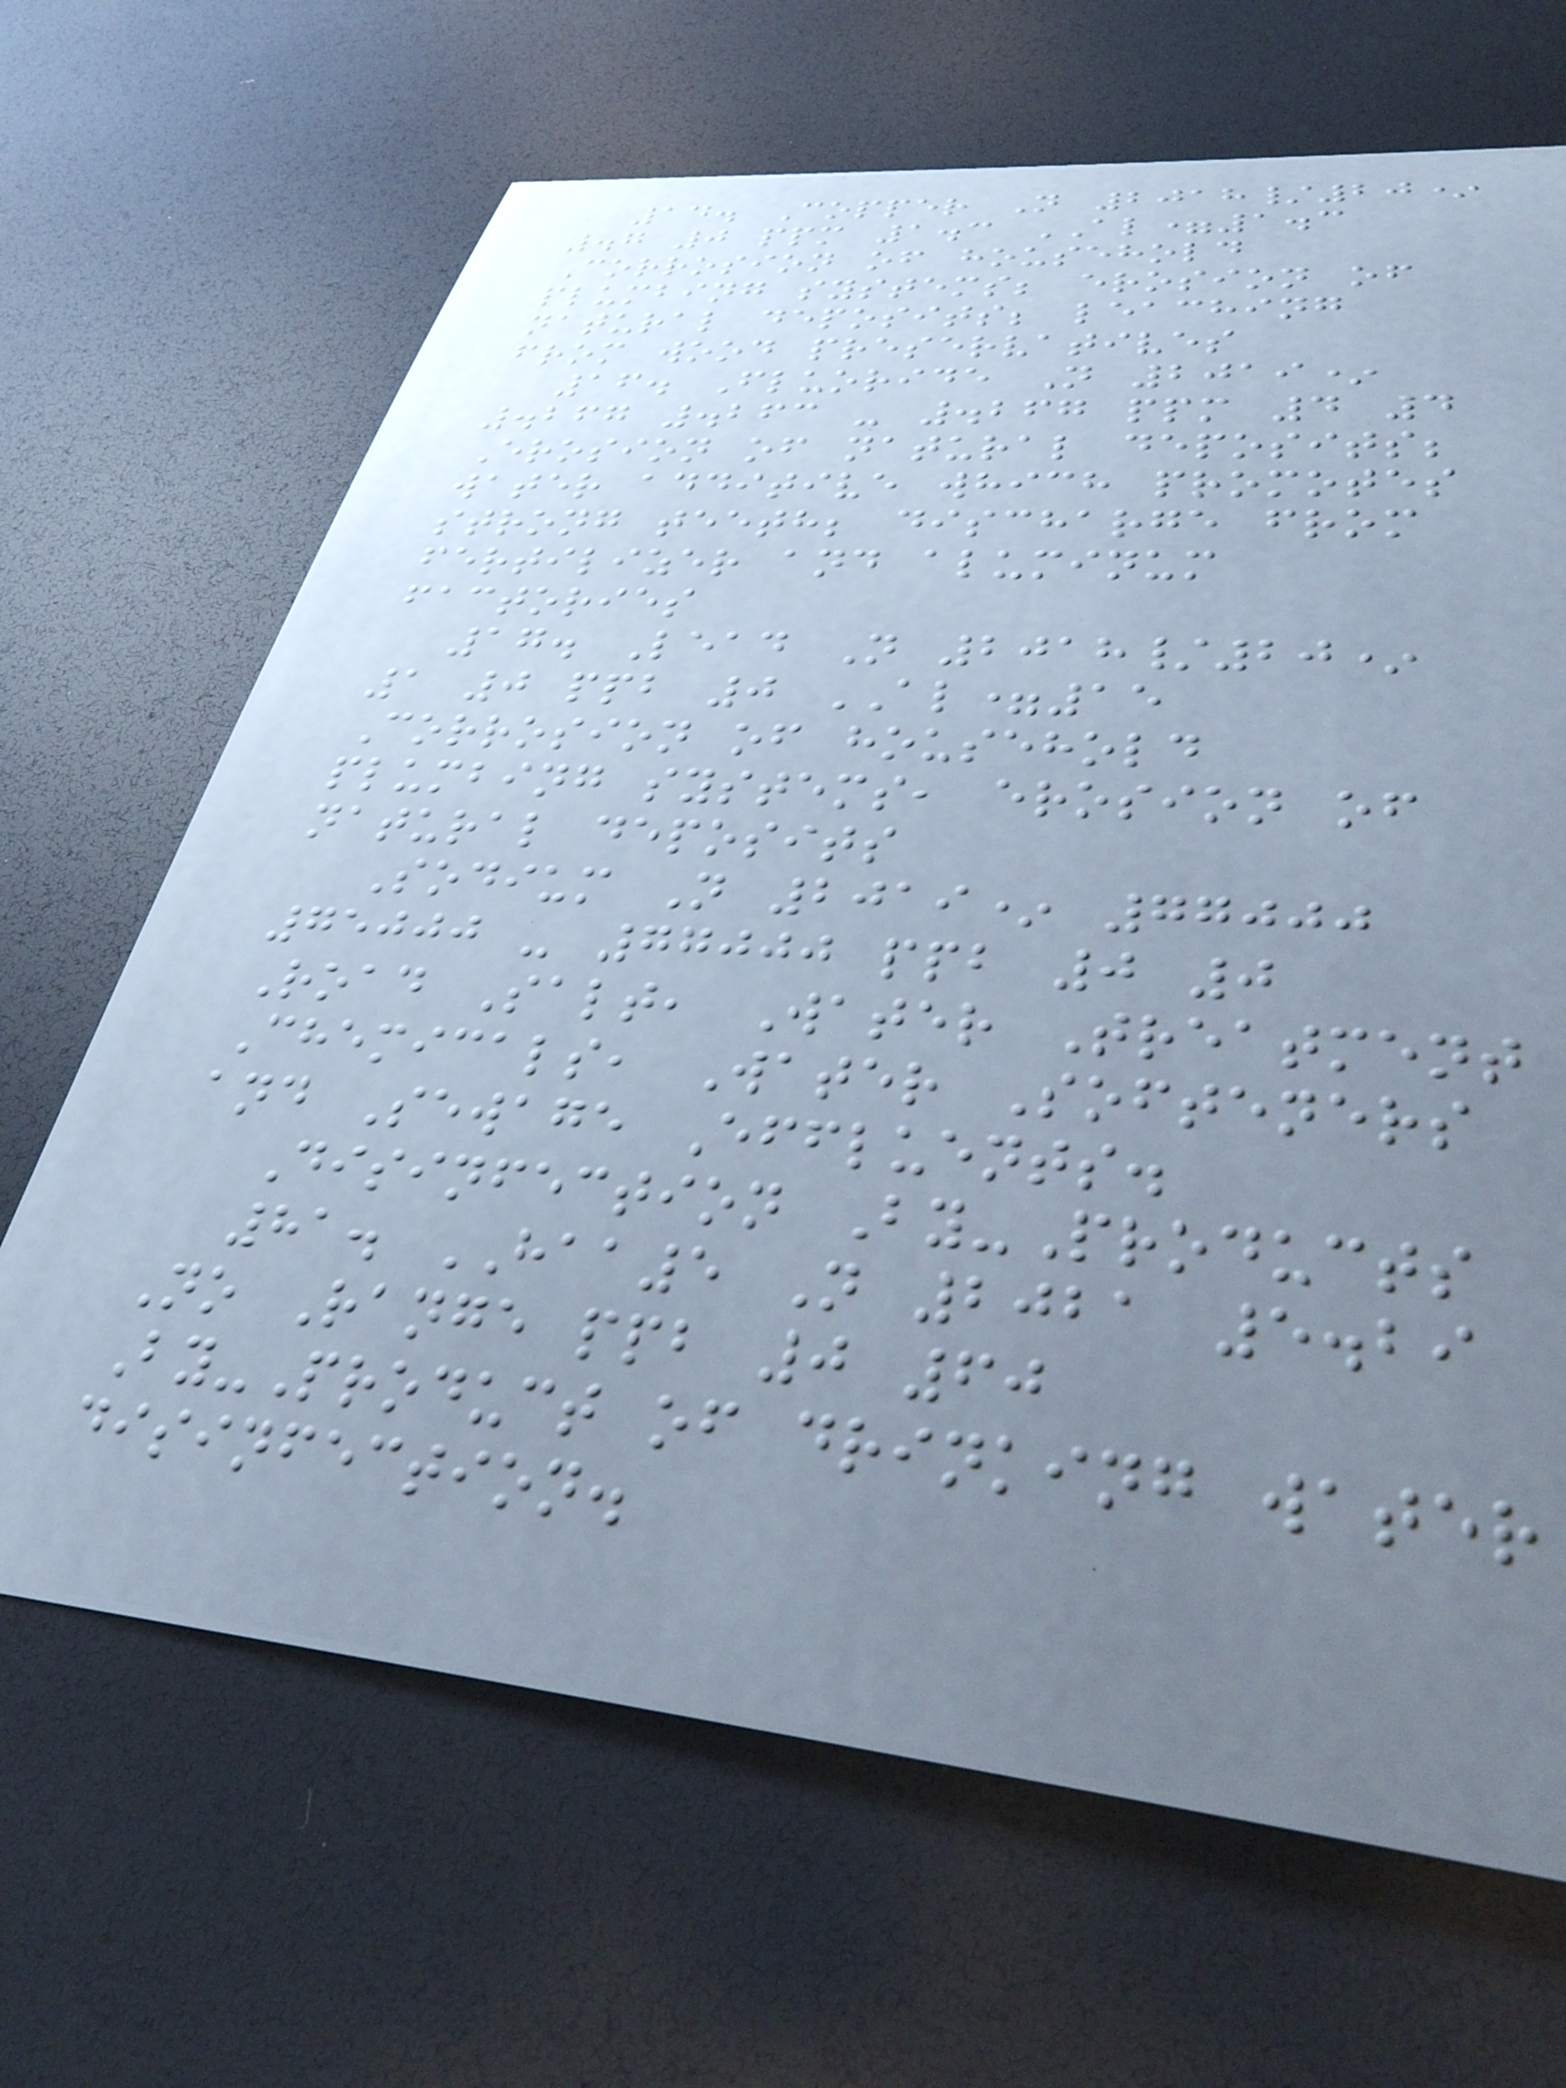14. Copper N 2018/20*
.7 0 ppm 1.3 AL=1.3
Corrosion of household
plumbing systems; erosion of
natural deposits; leaching
from wood preservatives
16. Fluoride N 2019*
.267 .263 - .267 ppm 4 4
Erosion of natural deposits;
water additive which promotes
strong teeth; discharge from
fertilizer and aluminum
factories
17. Lead N 2018/20*
1 0 ppb 0 AL=15
Corrosion of household
plumbing systems, erosion of
natural deposits
Sodium N 2019* 77000
75000 - 77000 ppb 0 0
Road Salt, Water Treatment
Chemicals, Water Softeners
and Sewage Effluents.
Disinfection By-Products
81. HAA5 N 2021 5.29
No Range ppb 0 60
By-Product of drinking water
disinfection.
